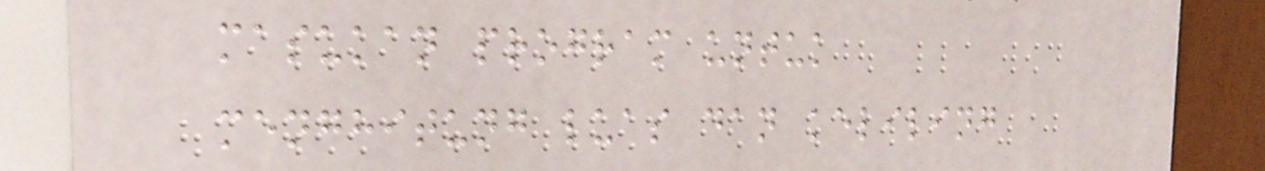masukan program untuk
menghitung luas dan keliling
